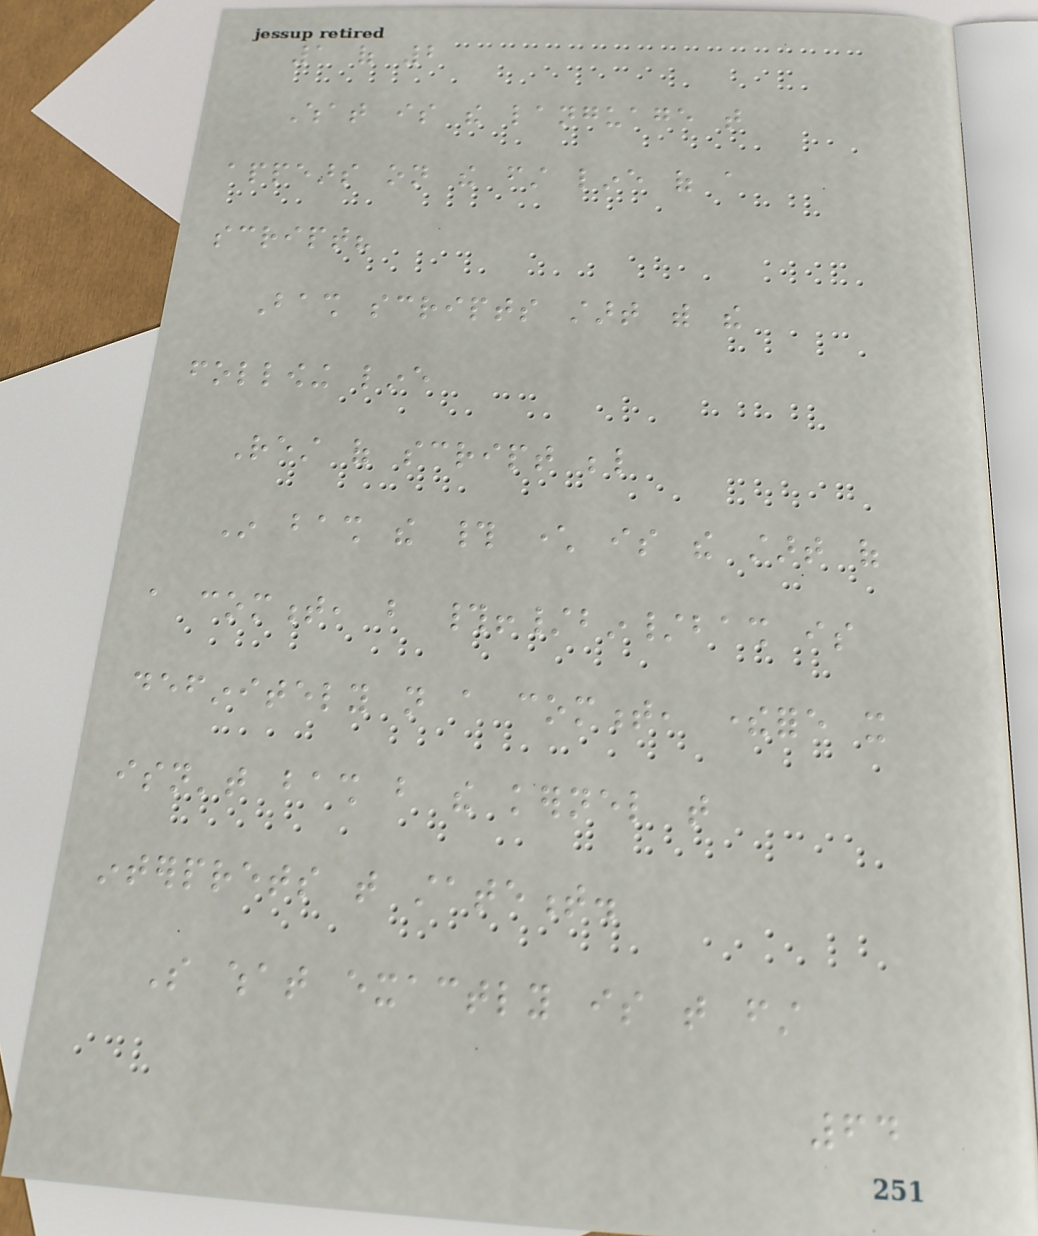1 of 2
What is the language that
appears on the first line of a
script?
Bash scripts start with the
following line
Rest of script below
In bash the # character is the start of
a comment, but #!/bin/bash is
definitely not a comment, therefore it
isn't bash but the kernel that
interprets that statement.
So what exactly is that first
64
